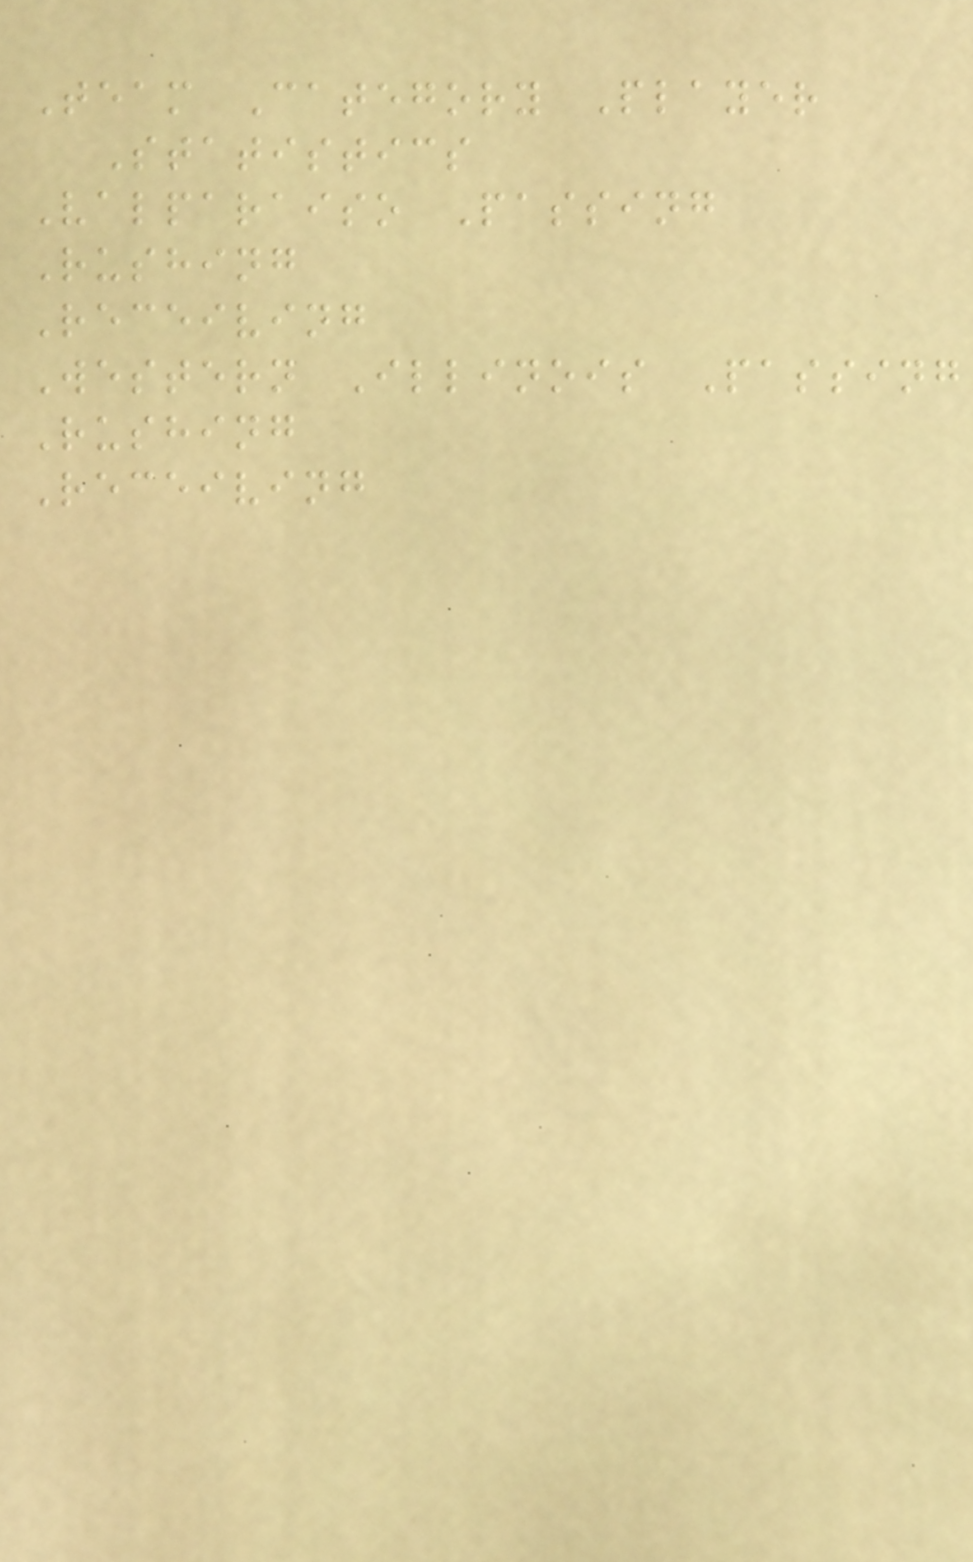Team Category Player
Statistics
Valparaiso Passing
Rushing
Receiving
Western Illinois Passing
Rushing
Receiving
